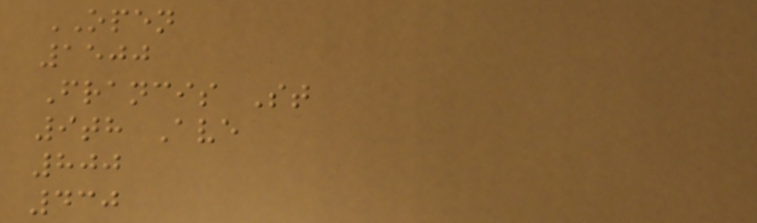OPEN
1500
Francis St
9th Ave
800
430
